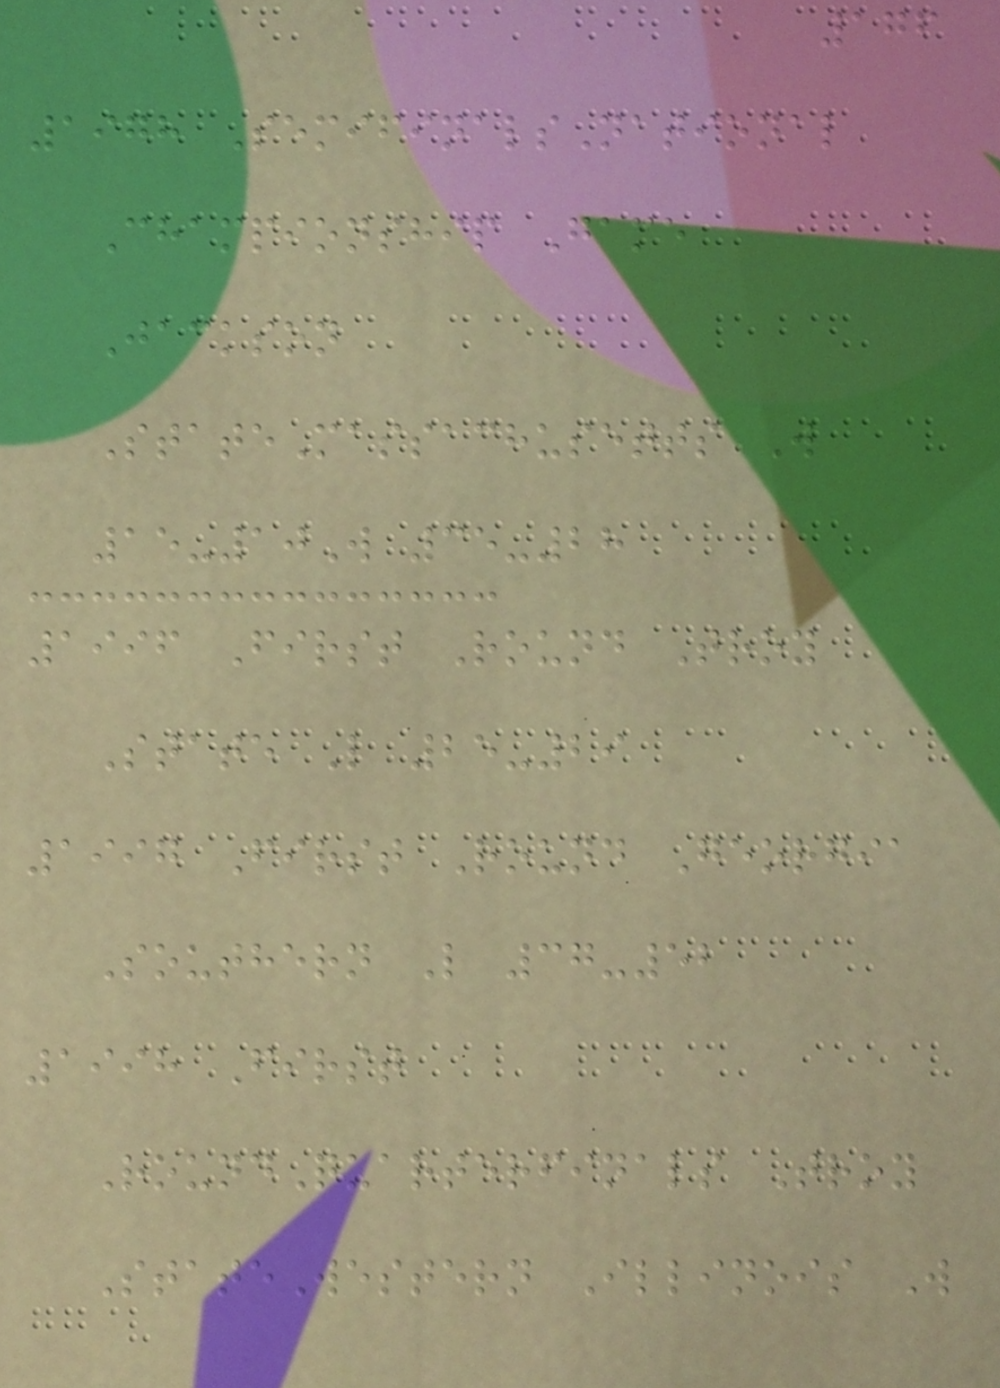176
1978 SemifinalsNational
Championship Game
Jackson
StateMassachusetts W
15-10W 35-28
1996 First Round Troy
State L 25-29
1997 First Round Georgia
Southern L 37-52
1998 First
RoundQuarterfinals Troy
StateWestern Illinois W
